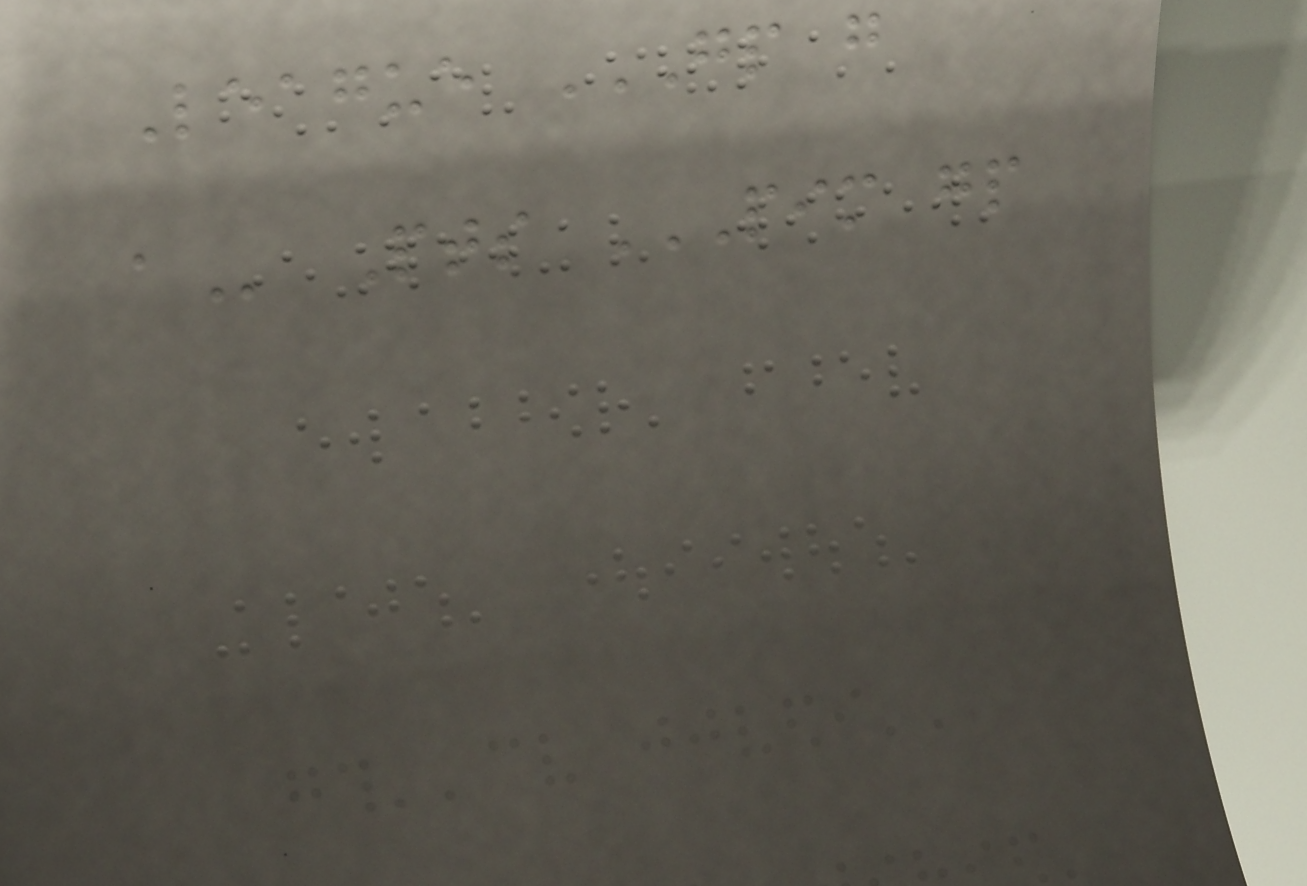League GP G
A Pts PIM GP
